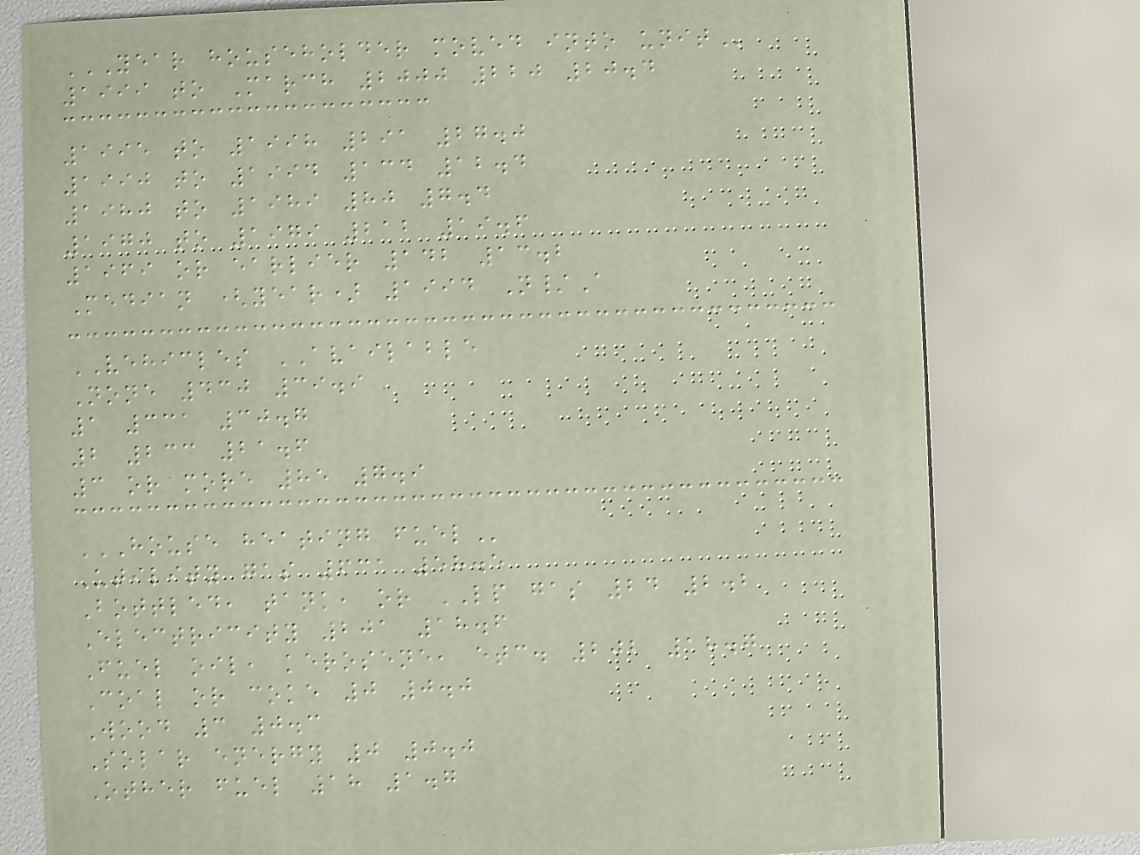YEAR HOUSEHOLDER MOVED INTO UNIT
1999 to March 2000 220 20.4
1995 to 1998 291 27.0
1990 to 1994 134 12.4
1980 to 1989 80 7.4
1970 to 1979 212 19.6
1969 or earlier 142 13.2
Median (year) 1994 N/A
VEHICLES AVAILABLE
None 430 39.9
1 331 30.7
2 233 21.6
3 or more 85 7.9
HOUSE HEATING FUEL
Utility gas 631 58.5
Bottled, tank, or LP gas 24 2.2
Electricity 201 18.6
Fuel oil, kerosene, etc. 202 18.7
Coal or coke 0 0.0
Wood 3 0.3
Solar energy 0 0.0
Other fuel 18 1.7
